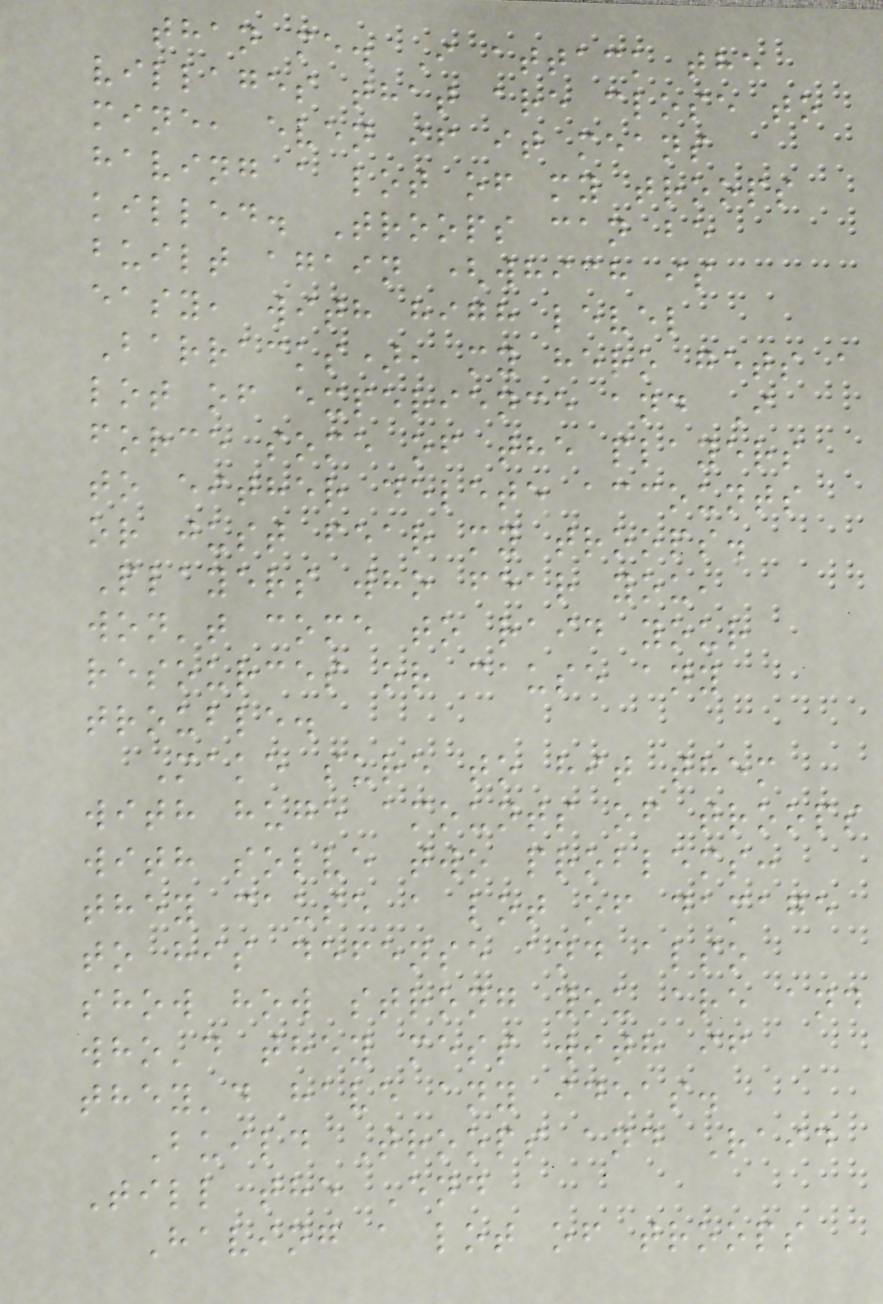than me. I attack the
villages that are close to
mine, even if it means
having a lot of my troops
killed. Troops can be
built again (which is
easy, with high level
Barracks), my hero gets a
lot of experience and I
force some of the players
to either delete accounts
or just fear my troops.
Players who fear you,
won't come to raid your
resources or cause any
trouble.
Make sure to hit them
with huge amounts of troops
with solve two problems:
they cause a lot of damage
to his defense and also
show how strong you are and
who'd they mess with if
they'd have any ideas.
Build Troops and Raid
Till the End
Having a lot of troops
